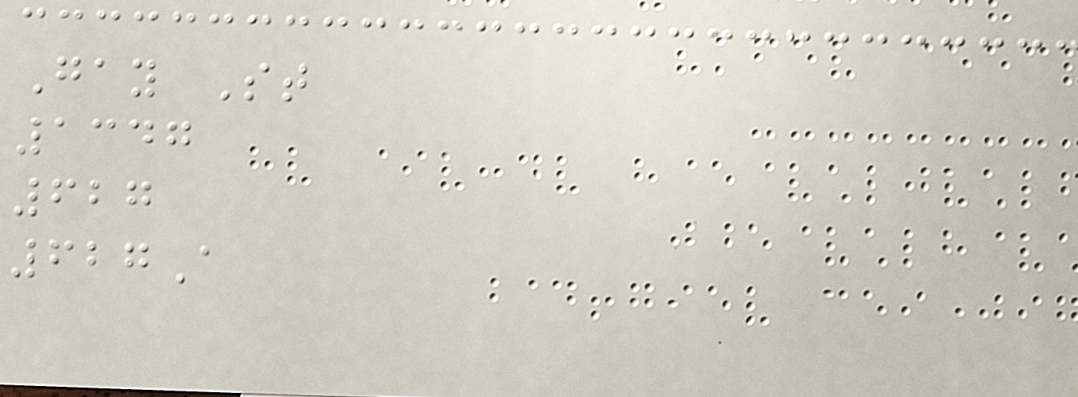Gay St
1347
627
627A
